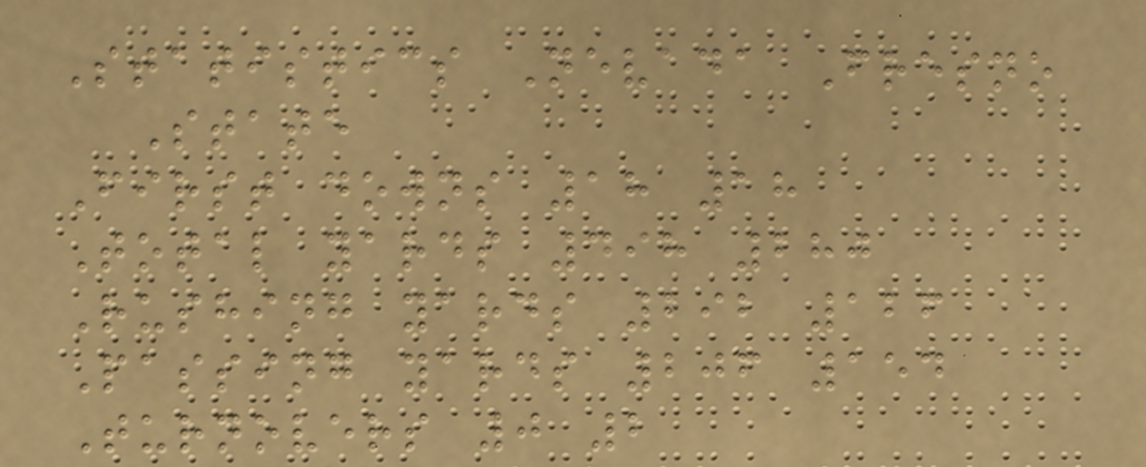Statistics Nevada Fresno
State
First downs 18 18
Total yards 498 280
Rushing yards 292 126
Passing yards 206 154
Turnovers 0 2
